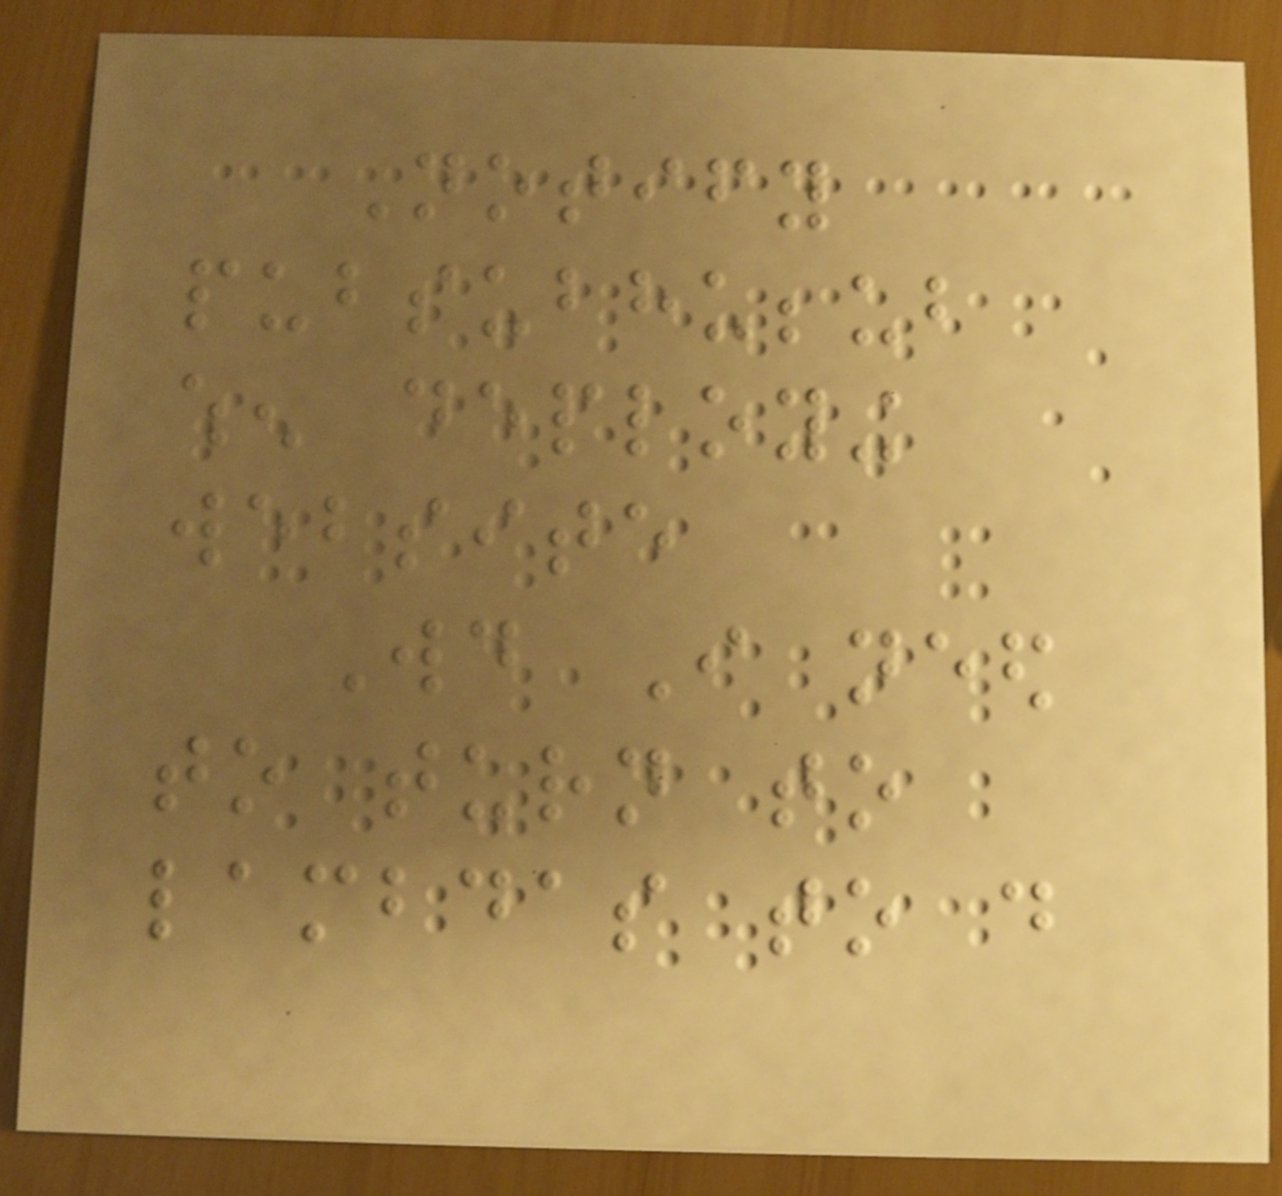Notify
pubsubhubbub
when deploying
website
Would I need
to turn to
lambdas to do
